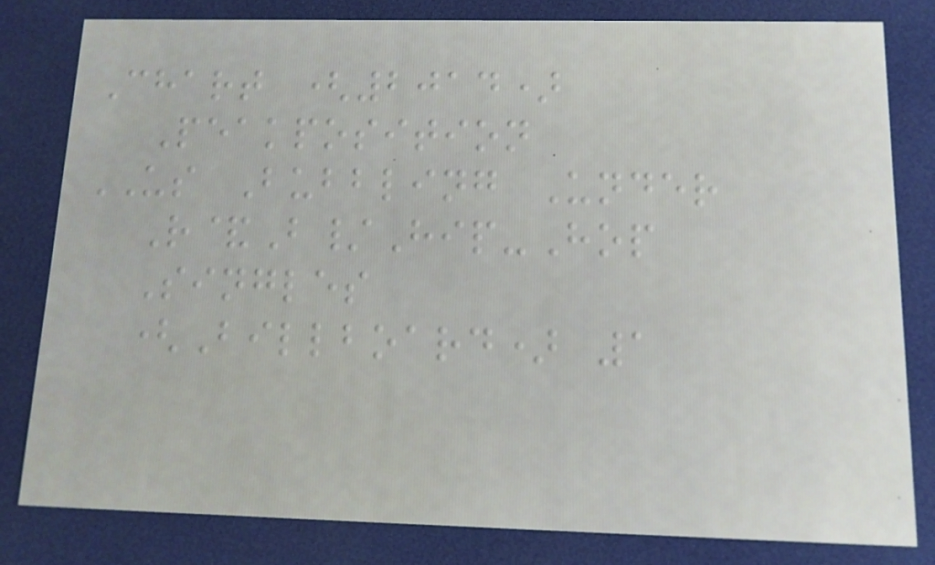Chart (2014)
Peakposition
US Bubbling Under
R&B/Hip-Hop
Singles
(Billboard) 1
